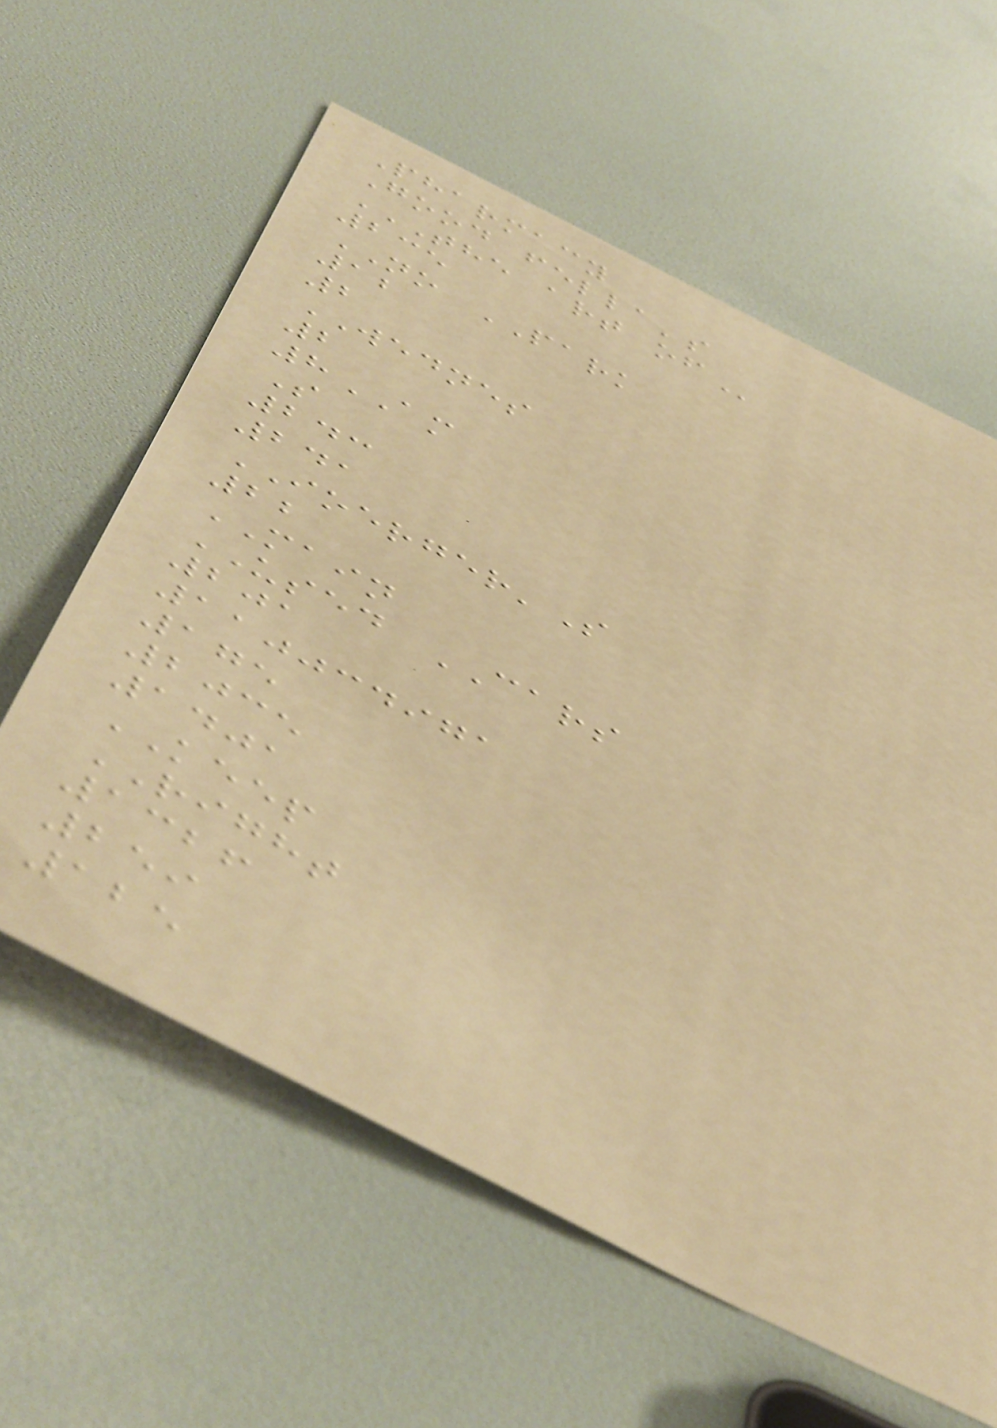Pharmacy
Good fella's
THE ART OF
235
NO PARK
12
2
WEDNES
2
8AM
S
243
241
IOERGER'S
22
MAIN
USED CARS
201
110034971
175
2035
1401
KEEP
RIGHT
1326
259
125
